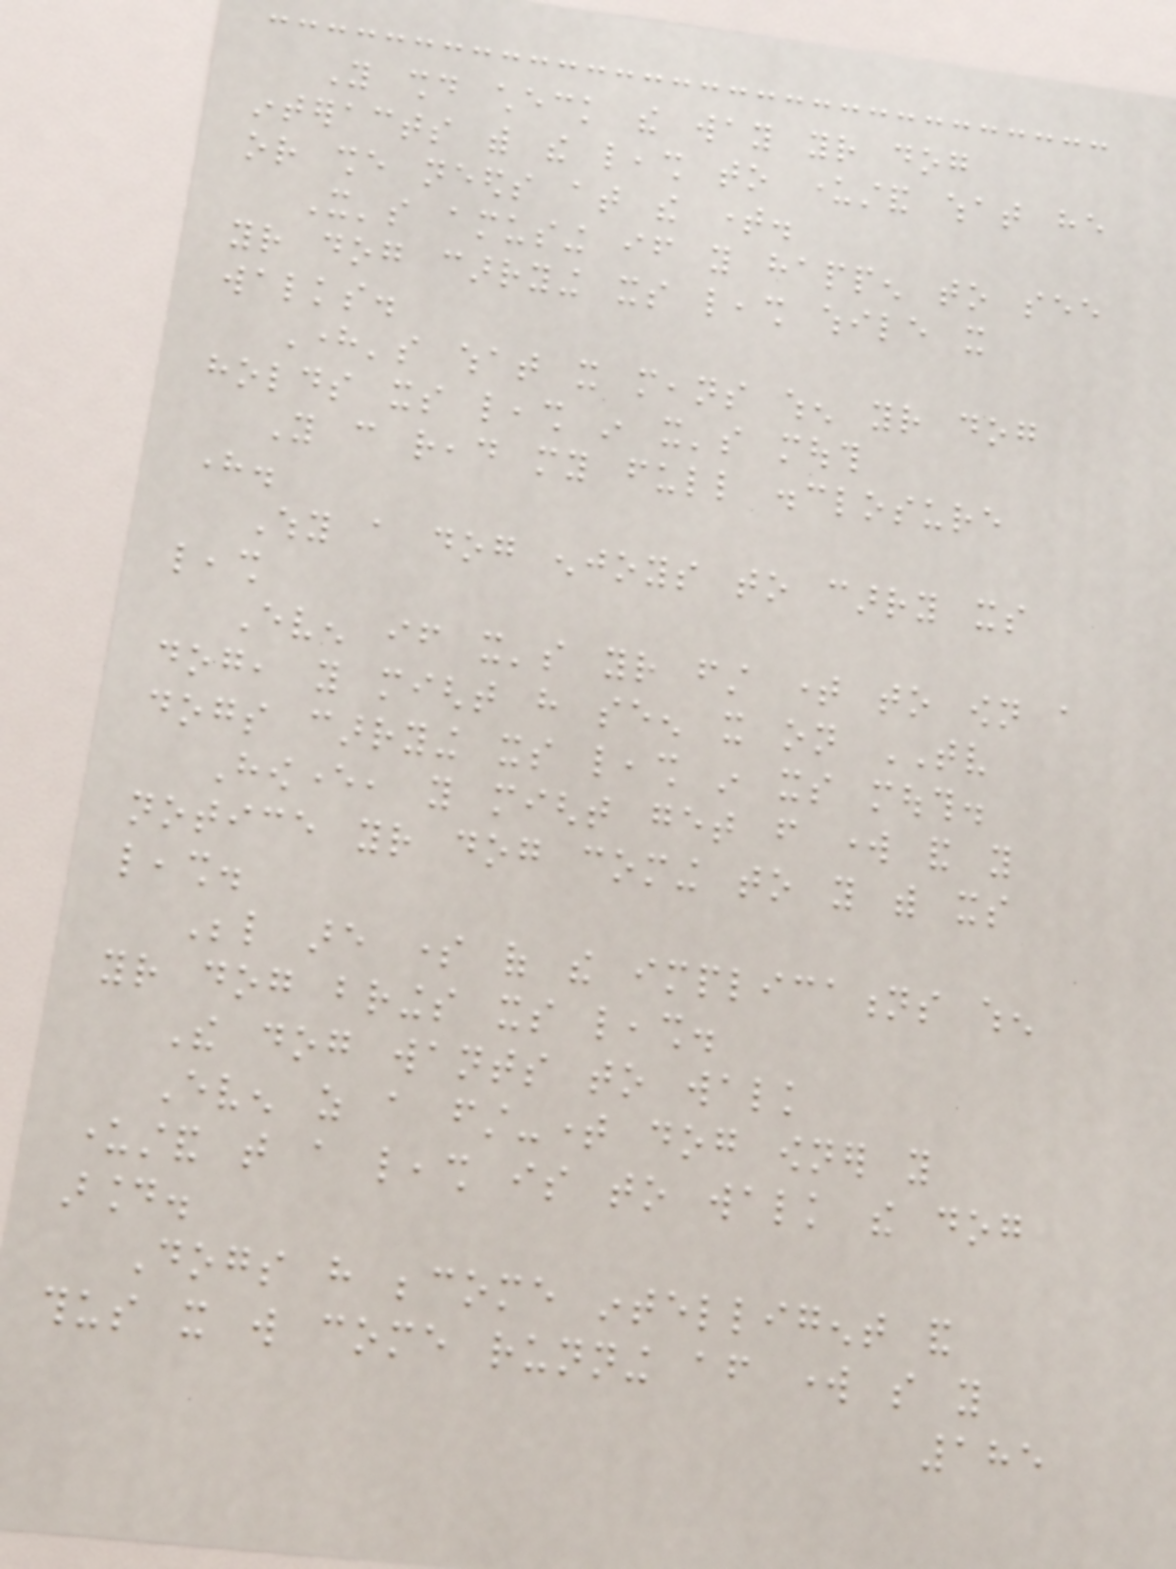You should check the way your dog
interacts with the leash to understand what he
or she needs at the time.
It's amusing if you happen to see
your dog carrying its leash while it
walks.
Here's what it means when your dog
holds its leash in it's mouth
You can read my full disclosure
here.
Why a dog enjoys to carry its
leash
Even if it's your first time to own a
dog, you might have seen it on TV
dogs carrying its leash in its mouth.
However, you might get from work and you
notice your dog coming to you with its
leash.
Below are some of the implications when
your dog brings its leash.
The dog wants to walk
Even as a first-time dog owner you
understand that a leash is to walk the dog
around.
Dogs have become intelligent and
thus it will come running after work so you
185
